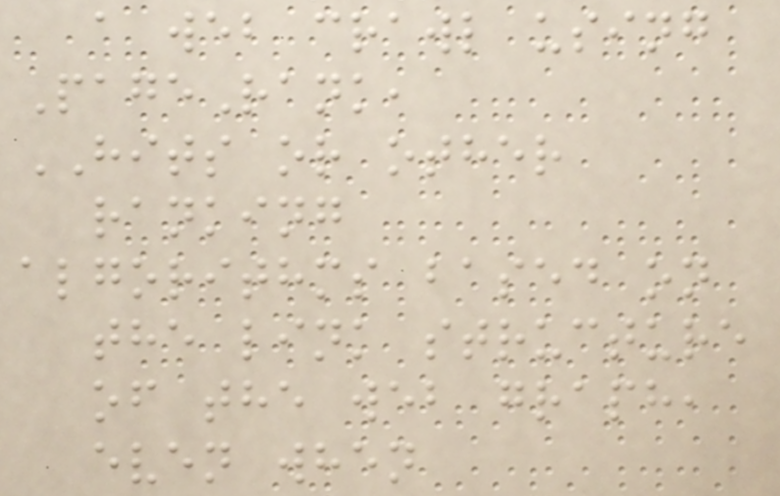a web crawl using
PageRank,
HITS or other
ranking
algorithms based on
the link structure
of the web graph,
even when
